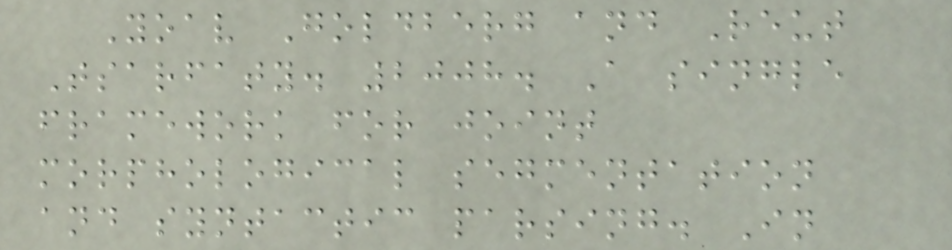Yoav Goldberg and Reut
Tsarfaty. 2008. A single
framework for joint
morphological segmentation
and syntactic parsing. In
